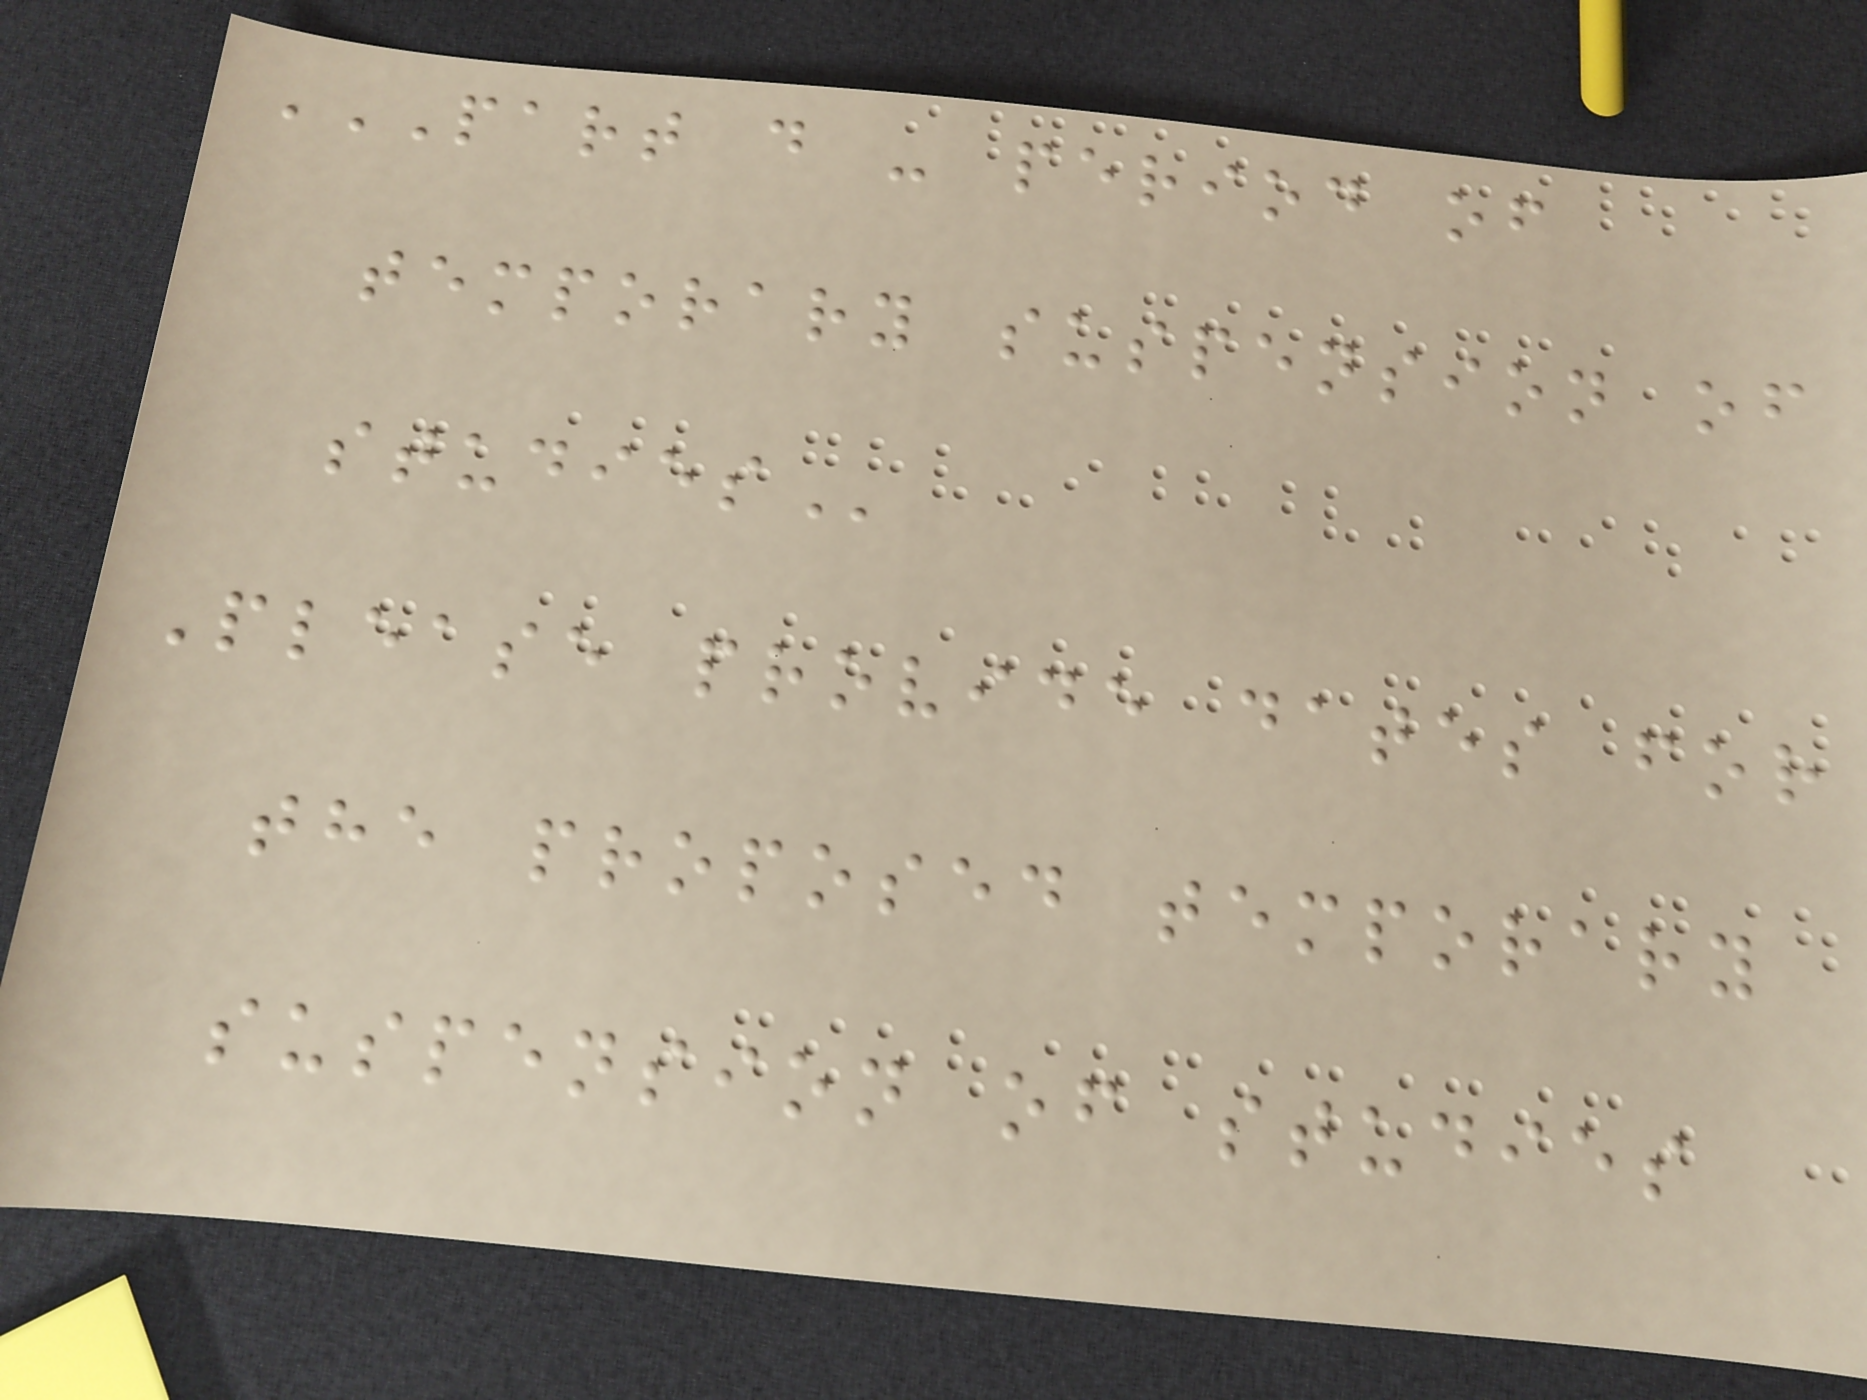PART D - PERIOD OF
TEMPORARY SUSPENSION OF
STUDIES
Please provide dates for
the proposed temporary
suspension of studies
